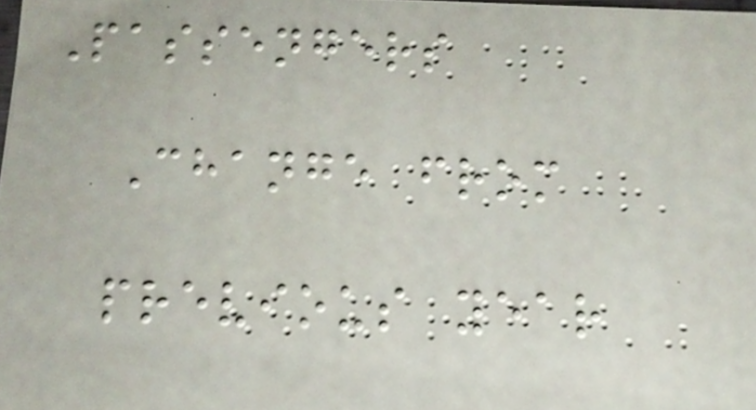Passengers
Change from
previous year
